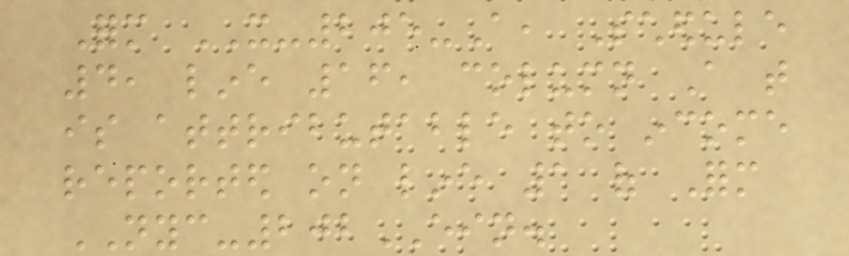Form IT-205-A, Schedule
4, line 16, column A that
is attributable to income
reported on line 1 of Form
NYC-202EIN.
